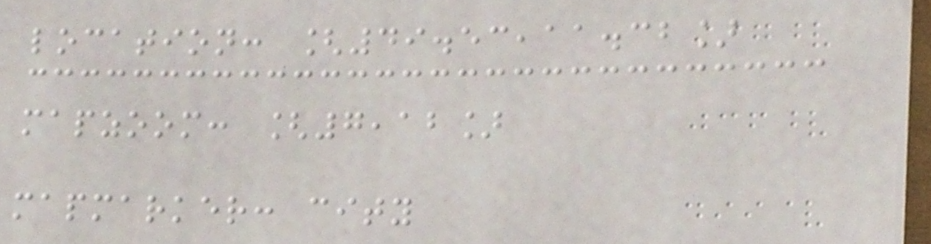location: [49.53,11.32]
mapzoom: [7,12]
mapmarker: city
